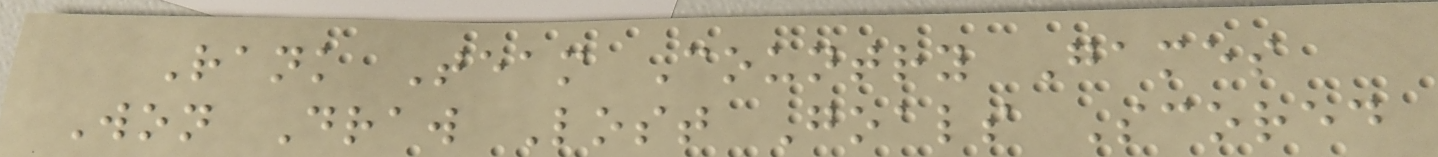Rank Team Country Games
Won Draw Lost Goals Scored
